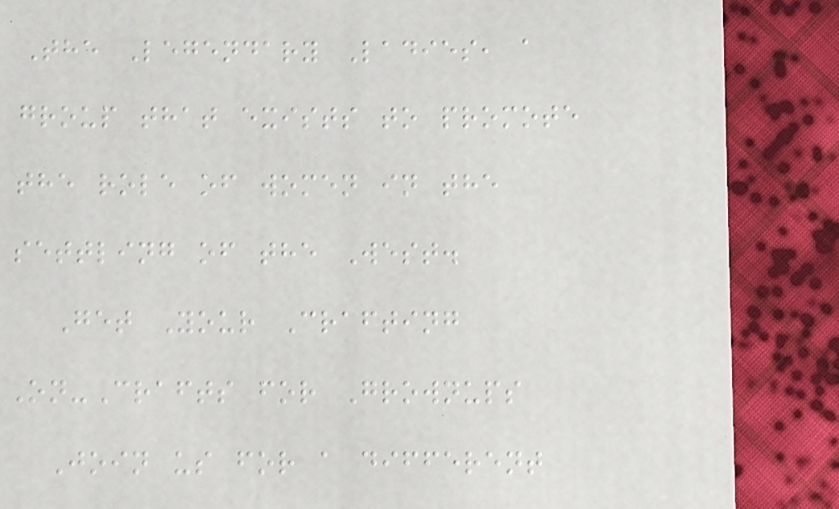The Legendary Ladies, a
group that exists to promote
the role of women in the
settling of the West.
Get Your Crafting
On-Crafts for Grownups
Join us for a different
